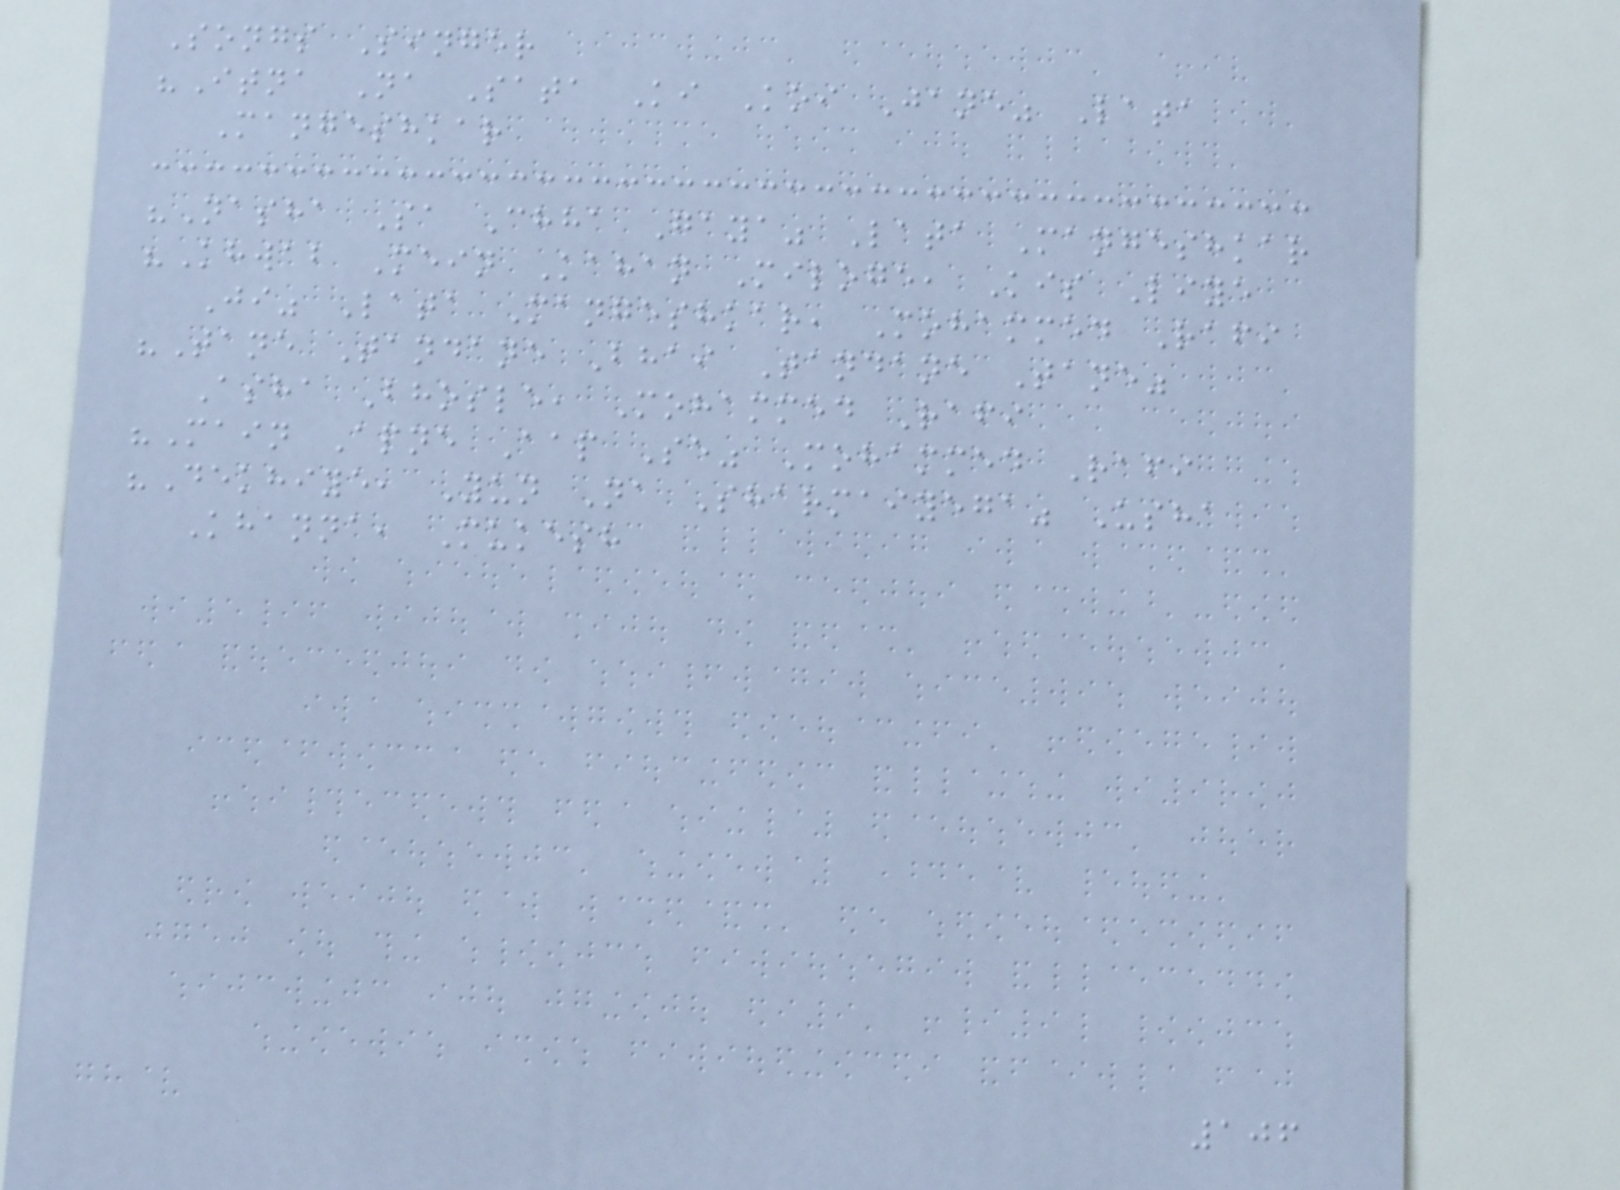Songs Singer
"Itna Na Sata Ki Koi Jane" Lata
Mangeshkar
"Nasha Sa Chha Gaya" Lata Mangeshkar
"Khwab Mein Kahan Miloge, Kis Liye
Ji" Lata Mangeshkar, Mohammed Rafi
"Tane Tandane Bhai Tandane Tane"
Asha Bhosle, Mohammed Rafi
"Main Apne Aap Se" Mohammed Rafi
"Dekhiye, Yun Na Sharmaiyega" Usha
Khanna, Mukesh
106
